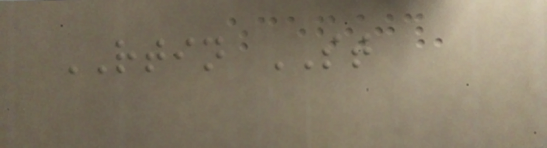RTIN ST
